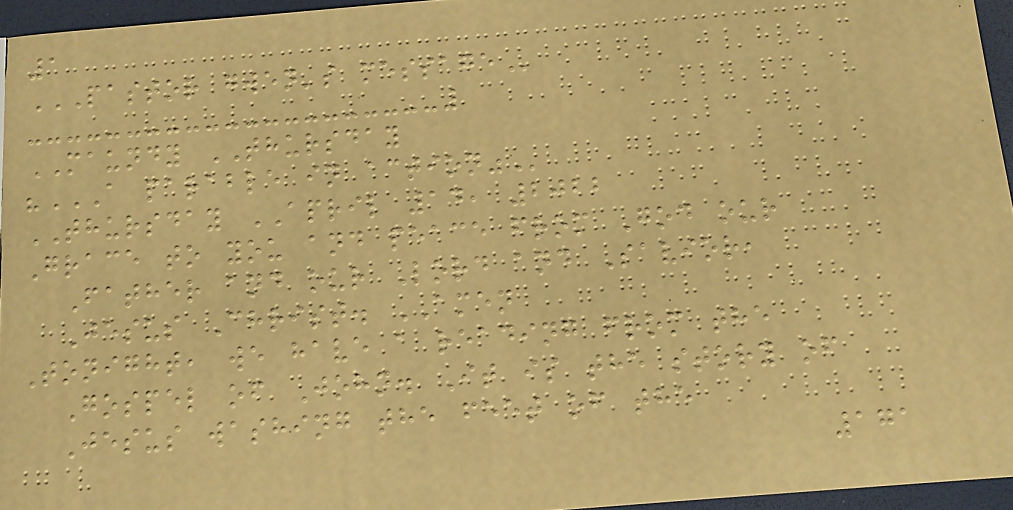1
PASTOR GWEN'S MESSAGE
MAUNDY THURSDAY
"A PARABLE IN ACTION"
THURSDAY APRIL 14, 2022
Grace to you and peace from God our
Father and our Lord and Savior,
Jesus Christ. AMEN
Tonight, we have a reading from the
Gospel of John. It is the story of
Jesus washing the feet of the
171
